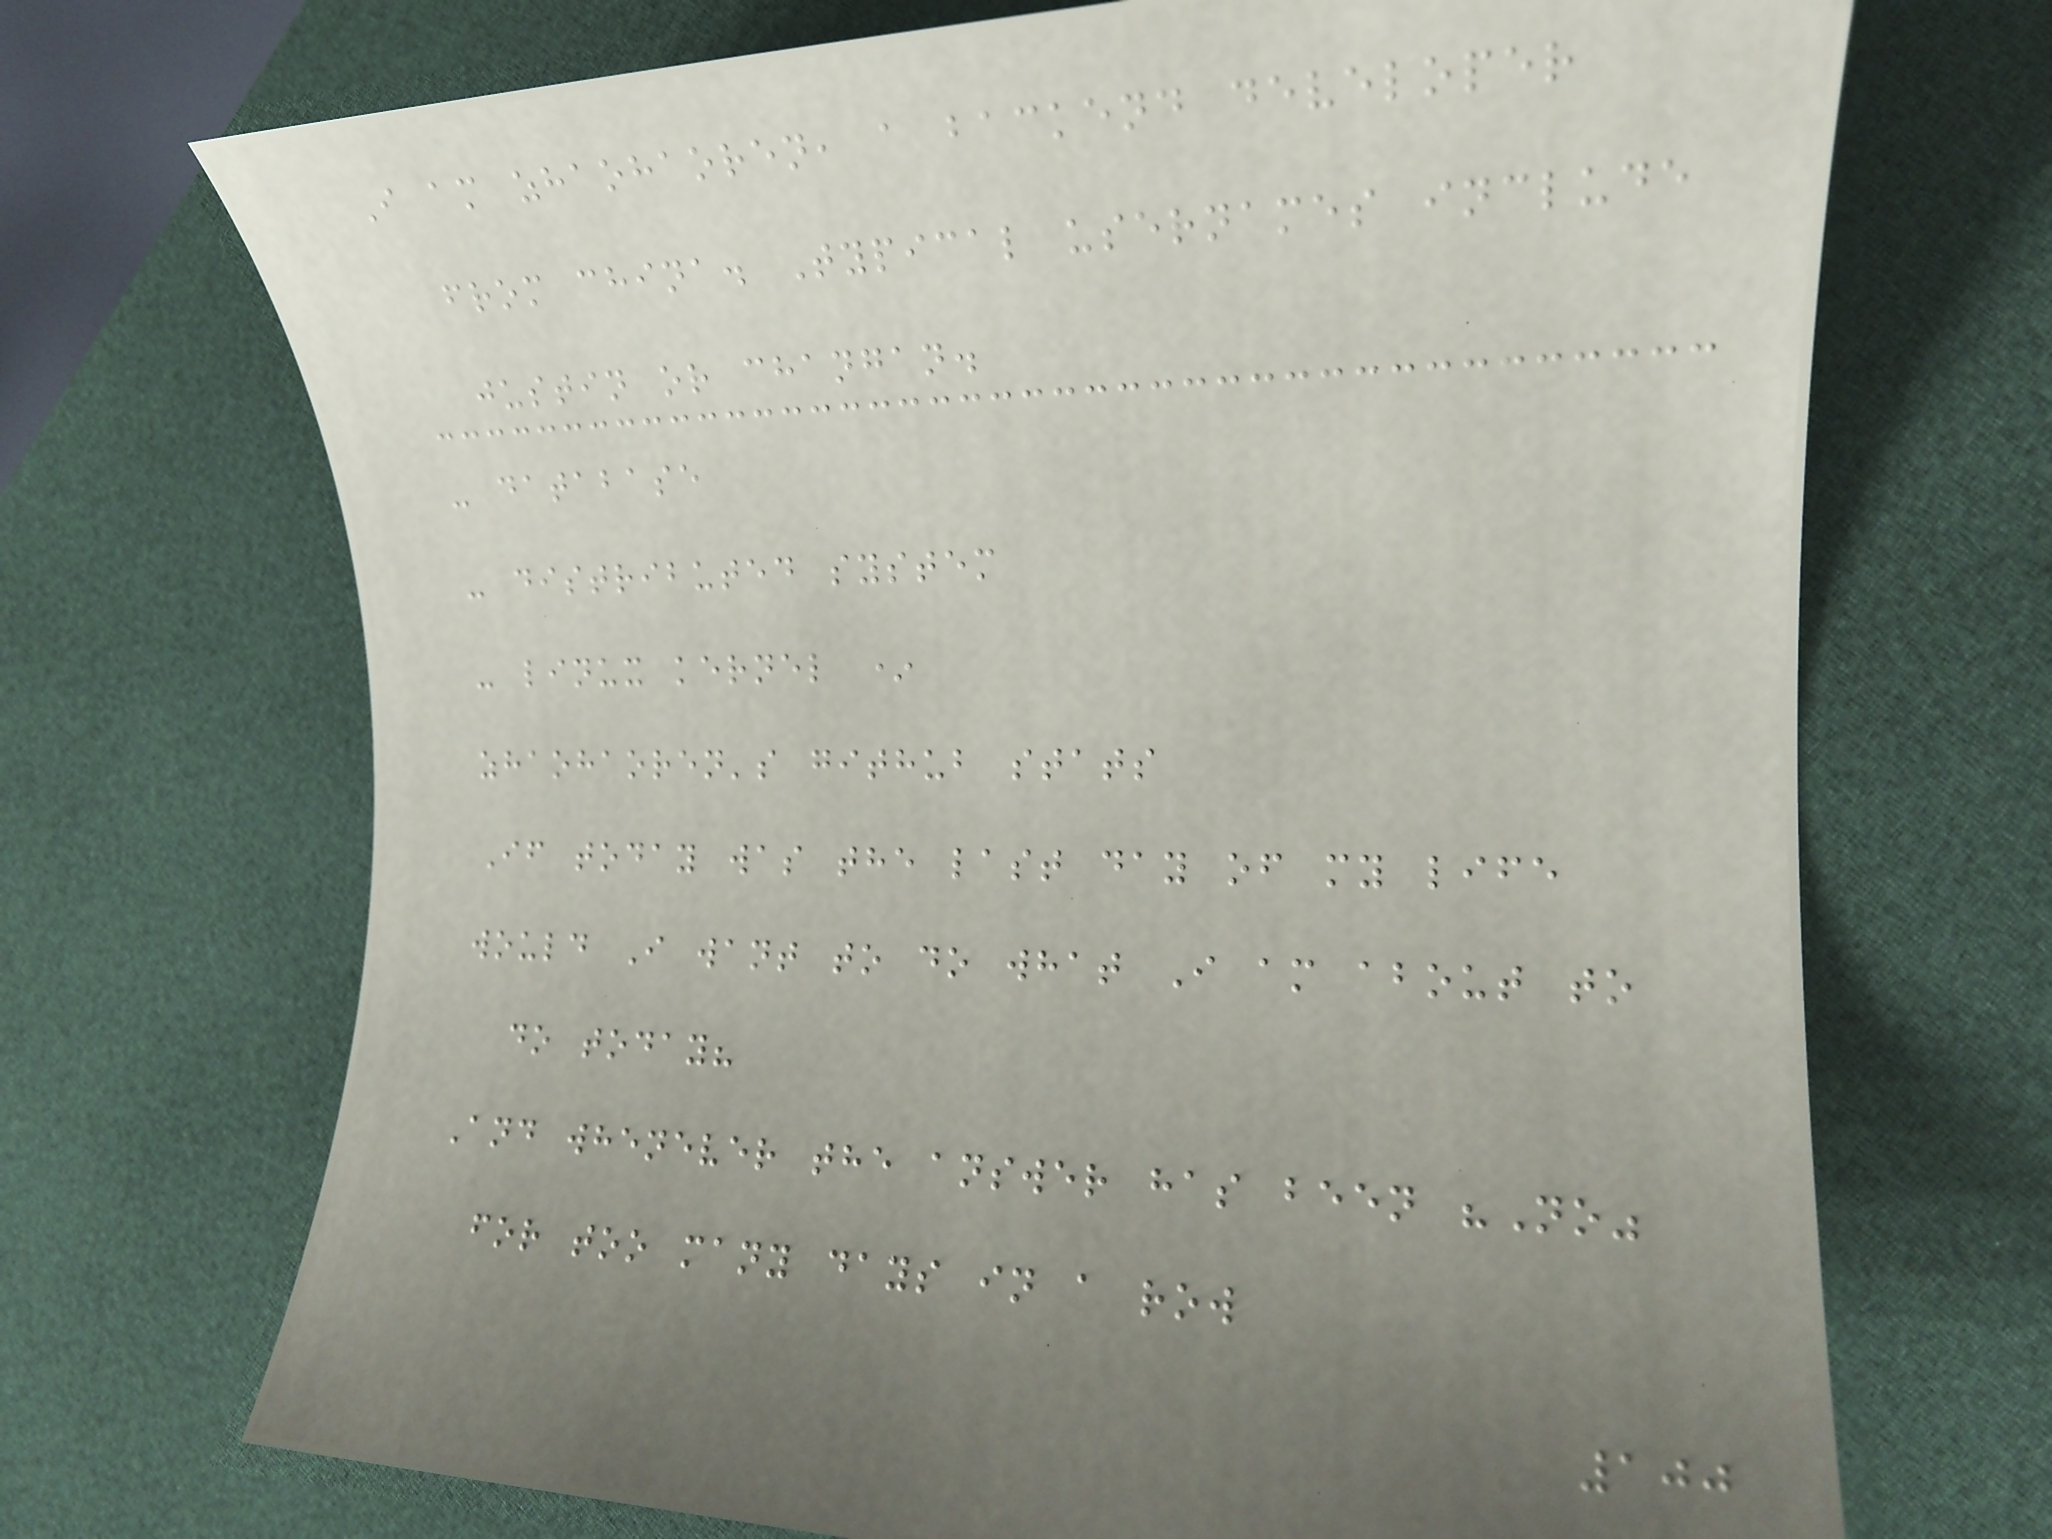I am zhaohaoren, a backend developer
from china. Typical usernames include
justin or changan.
- database
- distributed system
- linux kernel *
zhaohaoren's github stats
If today was the last day of my life
would I want to do what I am about to
do today?
And whenever the answer has been "No"
for too many days in a row
100
